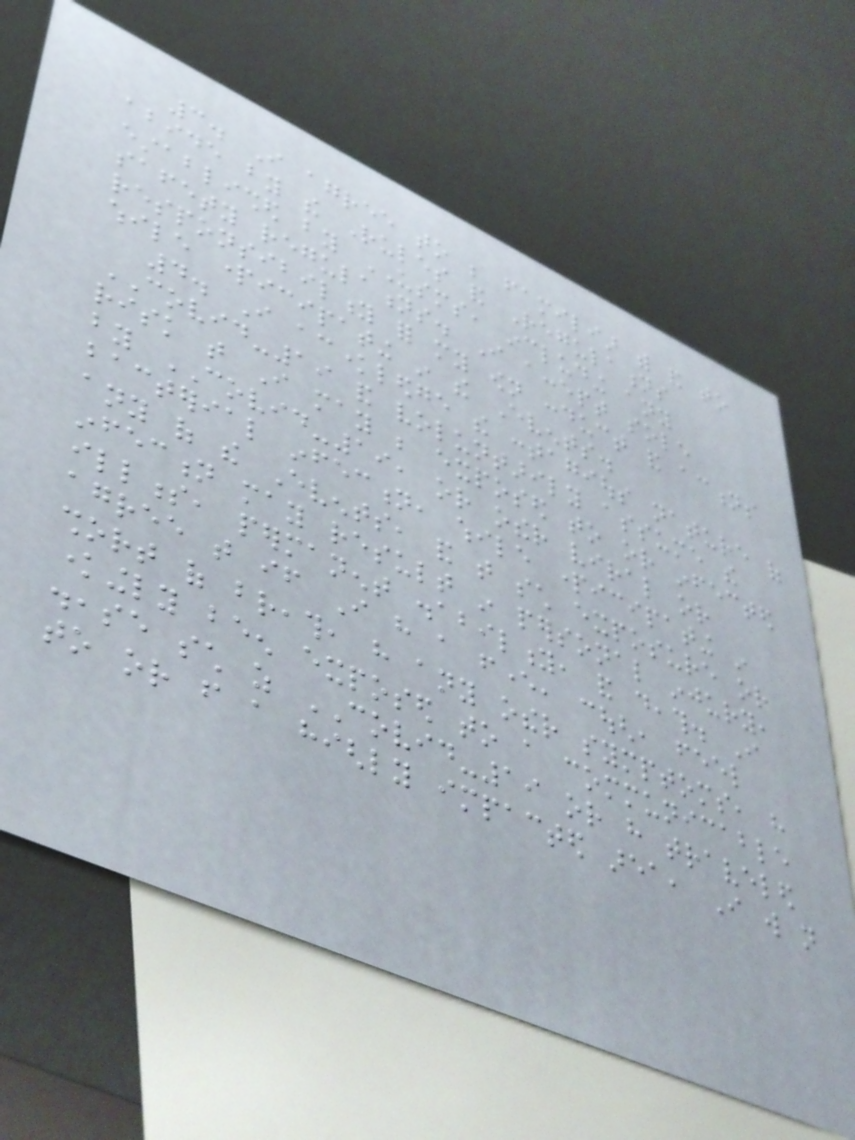3. I agree to be familiar with and to
abide by the Rules and Regulations
established by USMS, including any
safety regulations. I accept sole
responsibility for my own conduct and actions
while participating in the Events.
4. I acknowledge the contagious nature of
COVID-19 and voluntarily assume the
risk that I may be exposed to or infected
by COVID-19, or other viral or
bacterial infection, while participating in
any of the Events, and that such exposure or
infection may result in personal injury,
illness, permanent disability, and death. I
agree that if I have a fever, cough, feel
short of breath, have any other symptoms, have
knowingly been exposed to a communicable
disease such as COVID-19 or have traveled
to or from a highly impacted area, I will not
